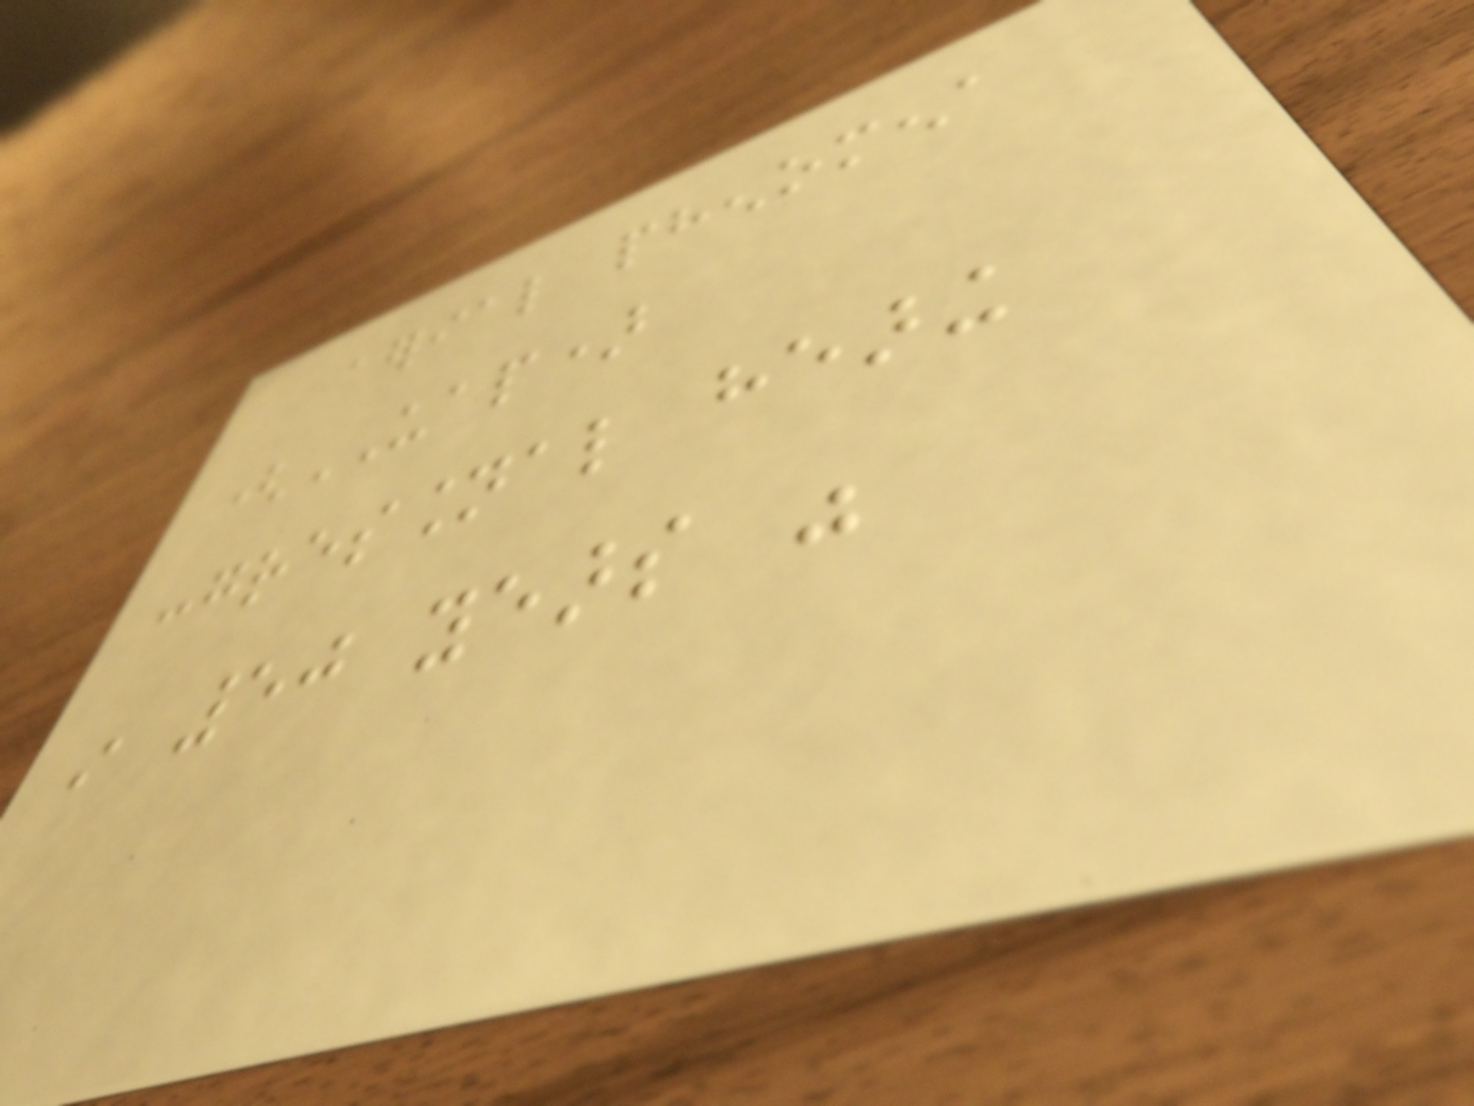aerial phenomena
(UAP)
congressional hearing
in 50 years was
